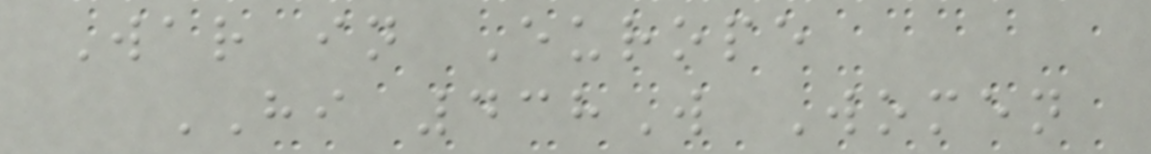War in Europe
HI 438W Women
